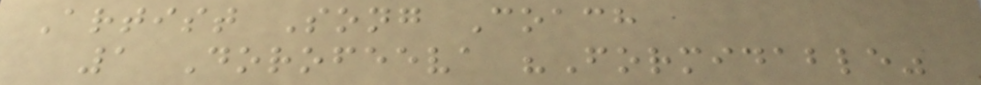Artist Song Coach
1 Dorofeeva "Formidable"
